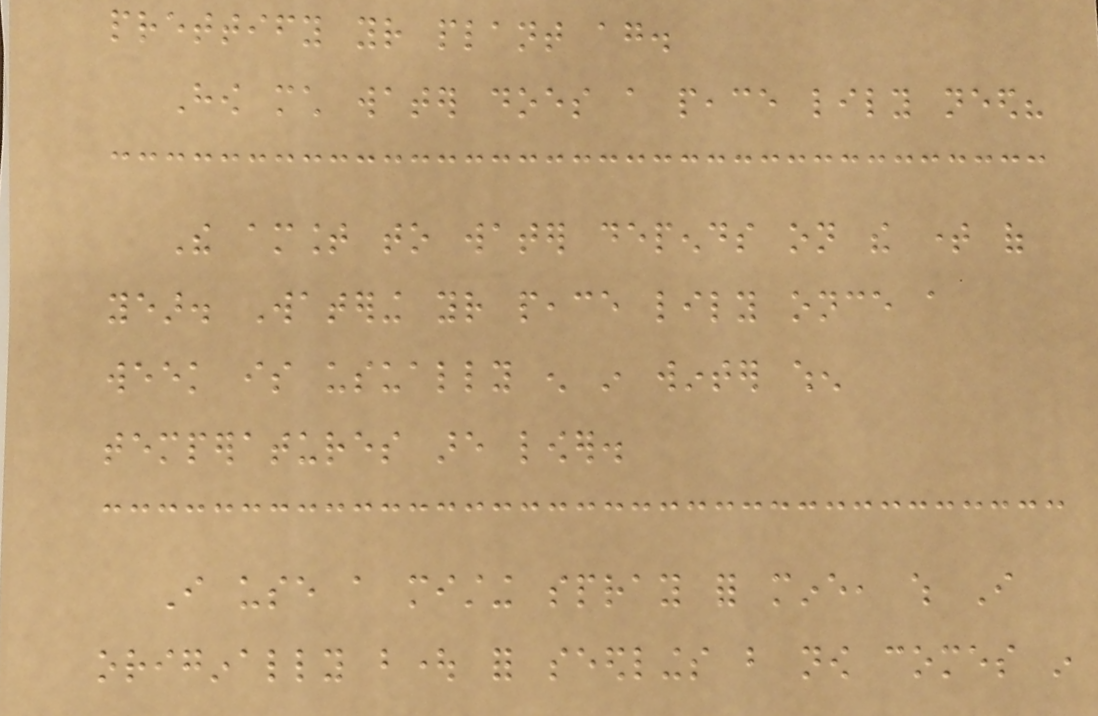prettify your plant again.
How much water does a peace lily need?
The amount to water depends on the time of
year. Watering your peace lily once a
week is usually enough in winter when
temperatures are lower.
I use a misting spray for mine, which I
originally bought for seedlings but now comes in
